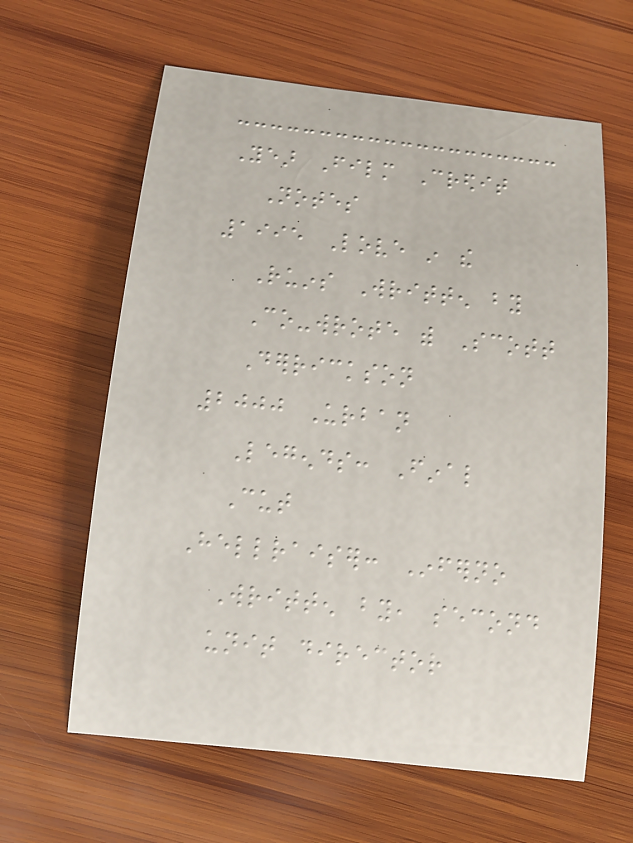Year Film Credit
Notes
1995 Love in the
Ruins Written by
Co-wrote with Scott
Derrickson
2000 Urban
Legends: Final
Cut
Hellraiser: Inferno
Written by, second
unit director
